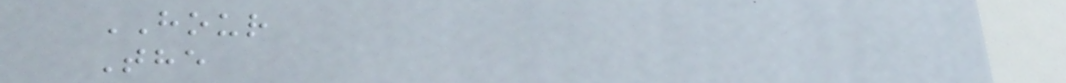HOUR
The
